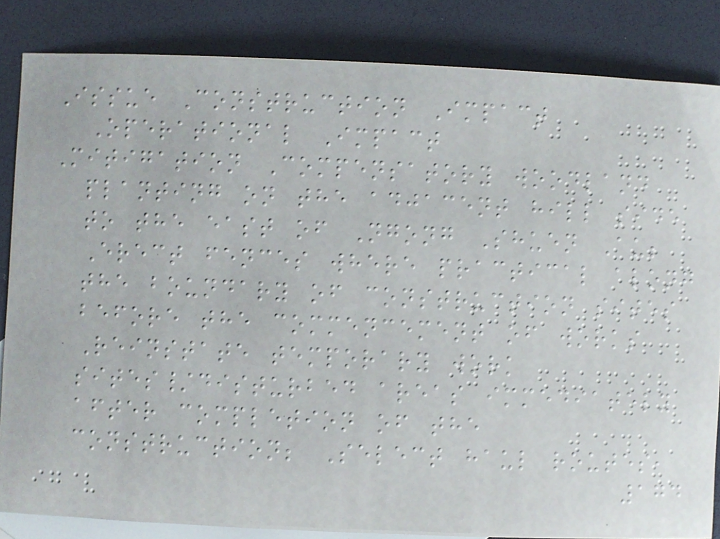Issue Construction Impact
Operational Impact
Mitigation Compensatory woodland
planting on the adjacent hill side
to the east of Ngong Shuen Au;
Erect fences where practical along
the boundary of construction sites
before the commencement of works
Reinstate temporary work
sites/disturbed areas immediately
after completion of the
construction; Select haul routes,
174
